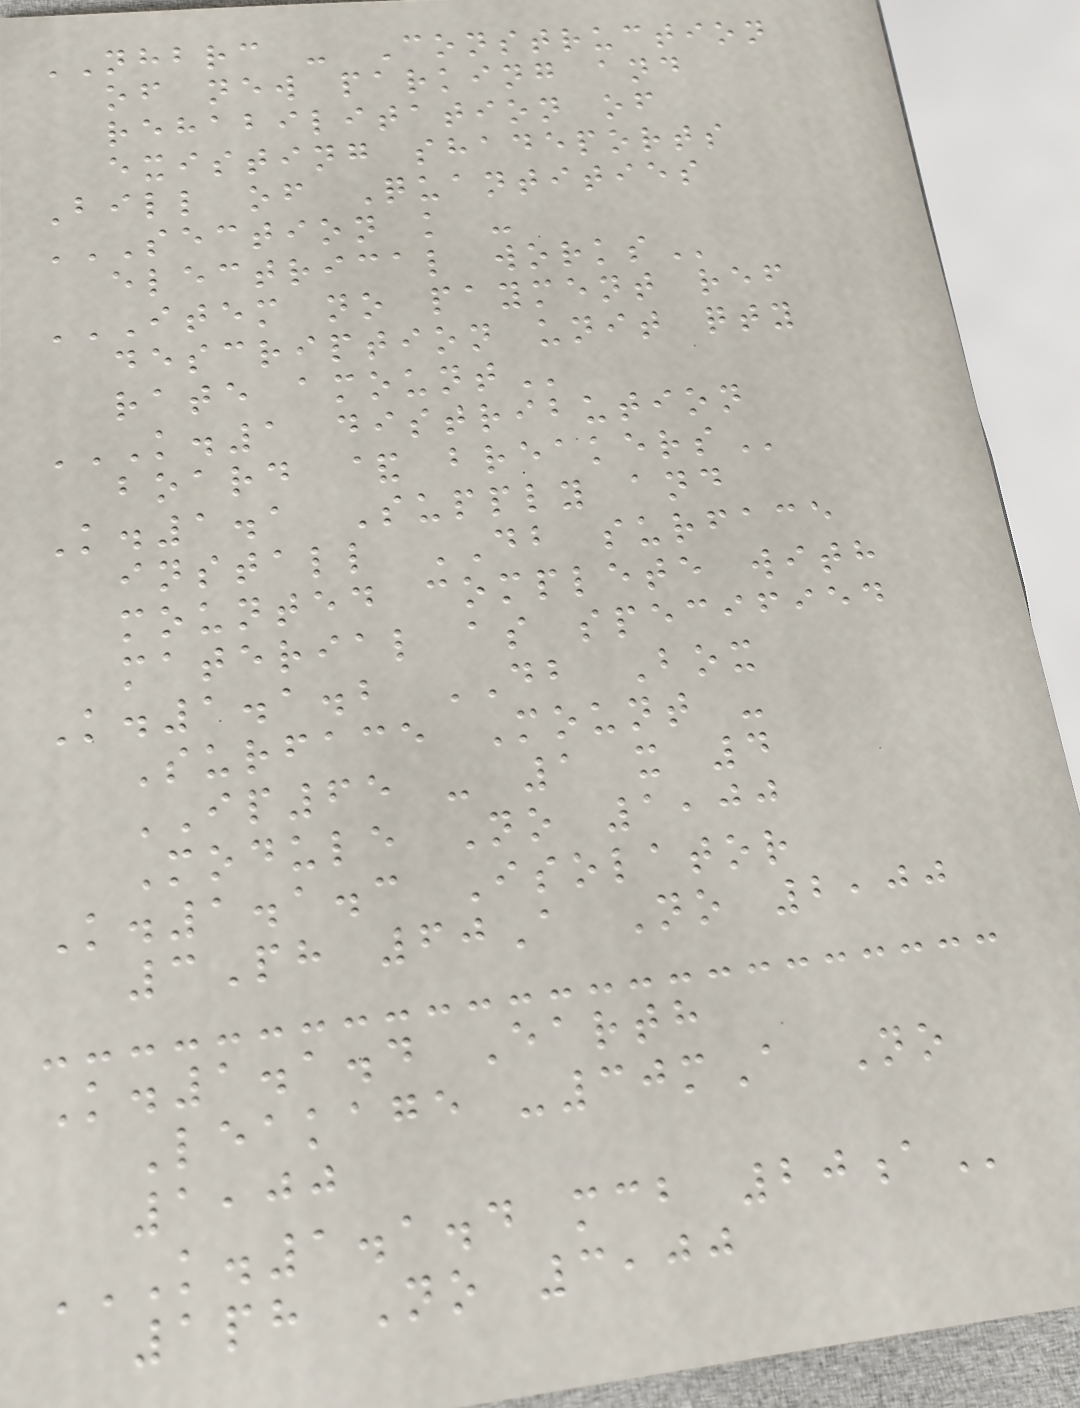NHBRC - Construction
of new parking and
rehabilitation of
existing shadeports
Bill of Quantities
SECTION K -
ELECTRICAL WORKS
ITEM NO PAYMENT REF
DESCRIPTION UNIT QTY
RATE AMOUNT
K.1 DISTRIBUTION
BOARD & BREAKERS
K.1.1 Supply and
install DB surface
mounted complete with
material as specified
K.1.1.2 DB Box
Surface Mount -
IP65 - 1 x 4
Module No 1,00
K.1.1.3 Isolator
3Ph 60A No 2,00
K.1.1.4 Earth
Leakage -30mA No
1,00
K.1.1.4 MCB 20A
1ph No 3,00
